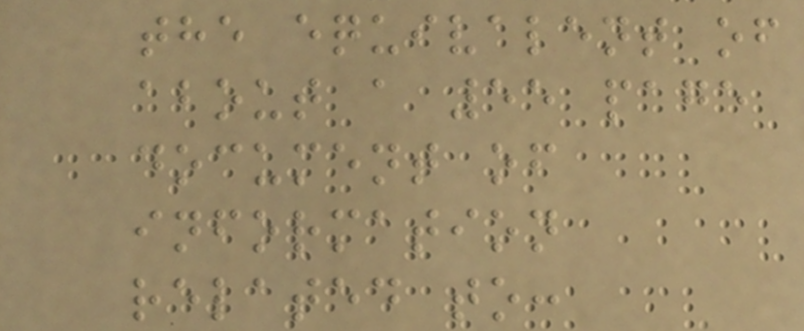the equivalent of
about a 55 page
document of
information
related to:
